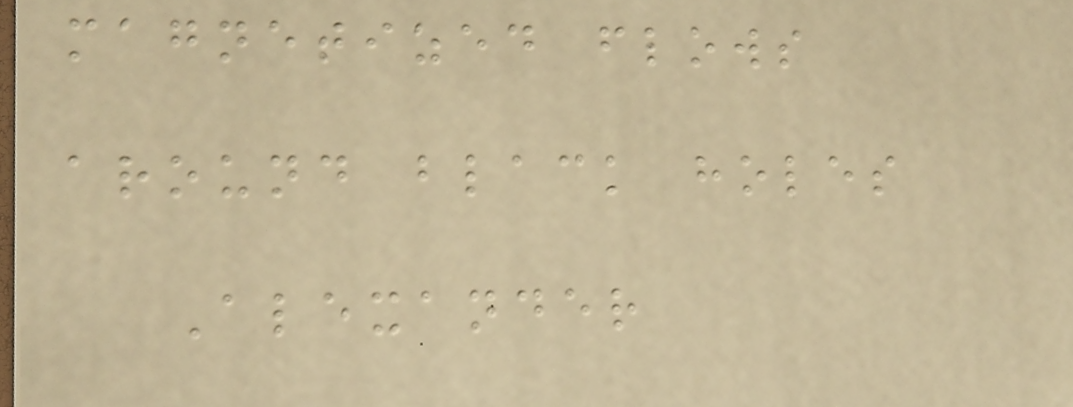magnetized flows
around black holes
Alexander
